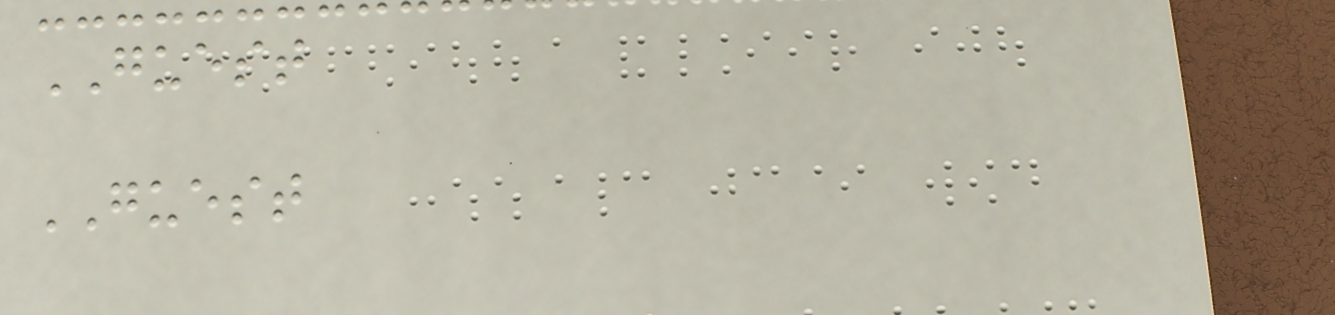GUEST
GUEST
